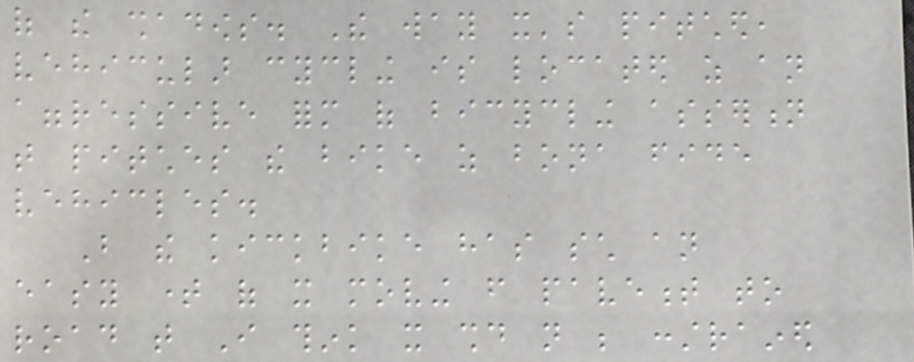of the shadows. The way it's pitched,
vehicular cycling is located as an
aggressive form of bicycling assertion
that pitches the bike as bona fide
vehicles.
But the kickbike has such an
easy time of it moving from pavement to
road that I think it should not be constrained
